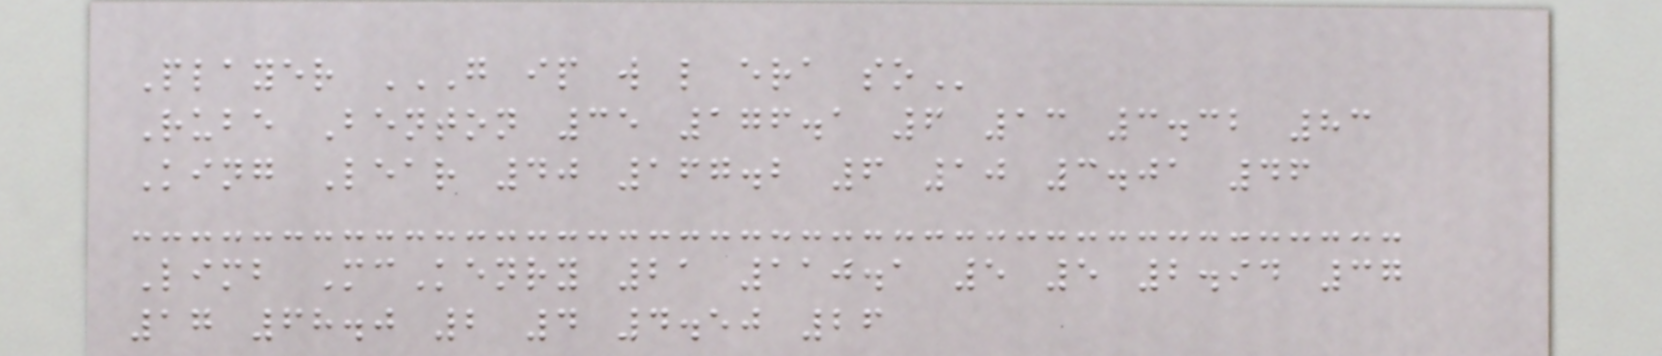Player G IP W L ERA SO
Rube Benton 35 176.1 6 13 3.32 83
King Lear 40 167.2 6 10 3.01 46
Limb McKenry 21 110.1 5 5 2.94 37
17 68.0 2 4 4.50 26
